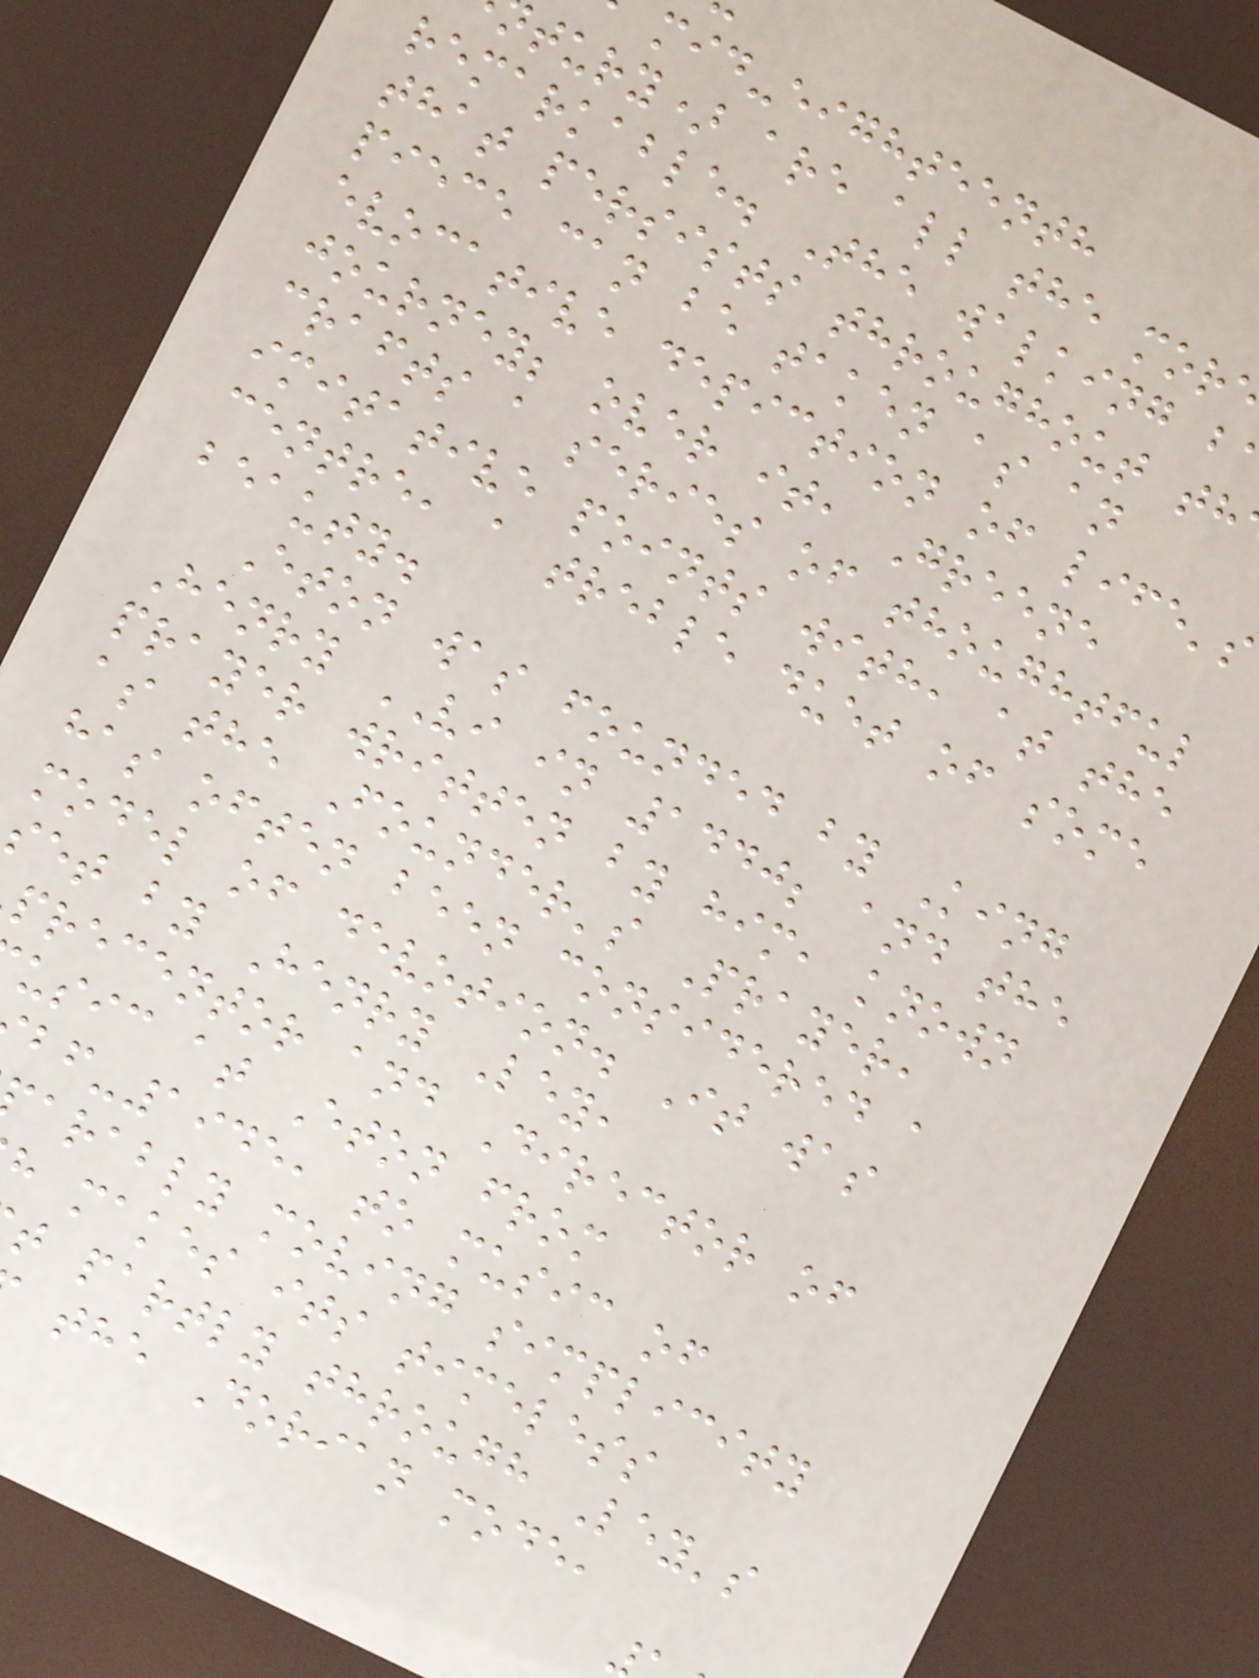mid-eighteenth
tury) are all the mor
remarkable. The walking b
that persists throughout th
piece can be taken as an
evocative depiction of life's
journey; over it, Greene
crafts a series of thoughtful
imitative points with, at the
centre, a treble duet of some
beauty.
Eton was founded by King
Henry VI in 1440; and the
prayer written by him, known
as the Founder's Prayer,
has often been considered a
model of devotion. It was
set by Henry Ley,
precentor and Director of
usic at Eton from
-1945, to music of
arably moving simplicity
h makes its timeless
t partly through Ley's
the Dorian mode,
